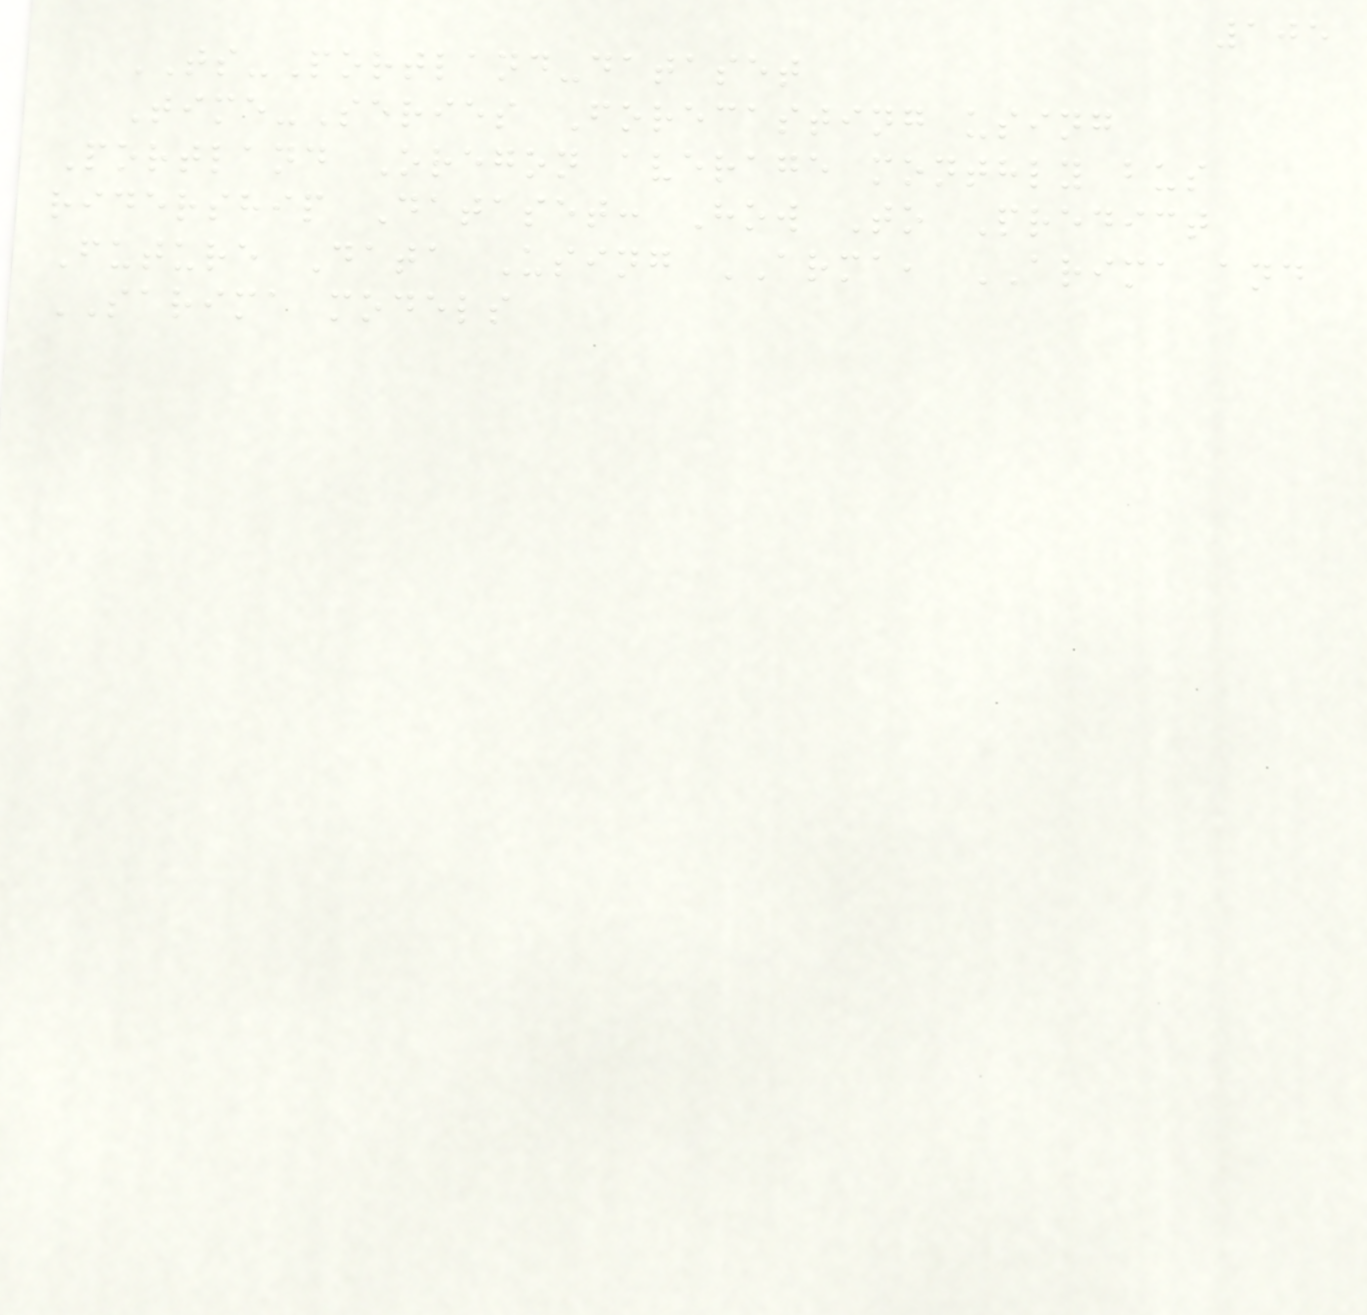105
TS-Portland-dataset
Time-Series Forecasting using
Portland Oregon average monthly bus
ridership Dataset: How To Predict
Future Data Using ARMA, ARIMA and
SARIMA models
